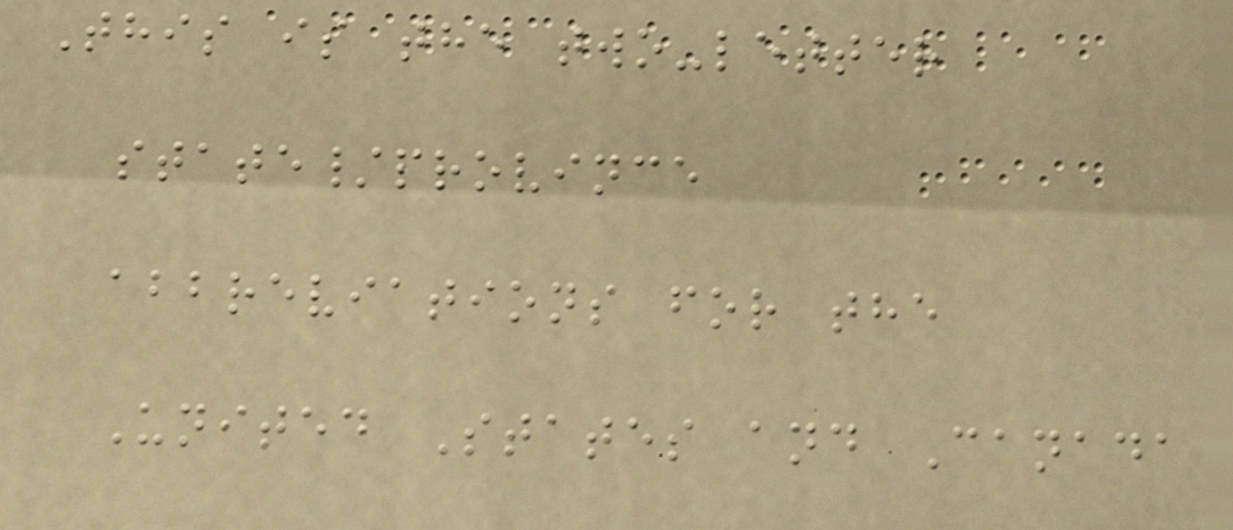This is the two-letter
state/province
abbreviations for the
United States and Canada
